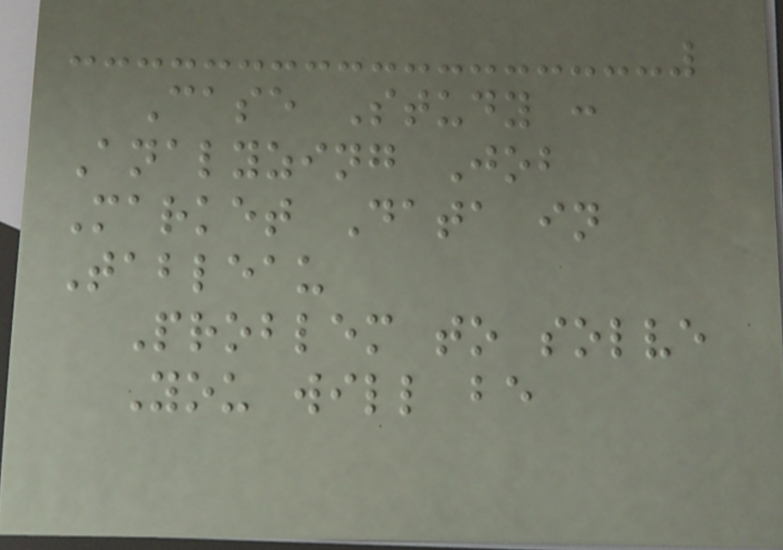Case Study :
Analyzing Job
Market Data in
Tableau
Problem to solve
You will be
